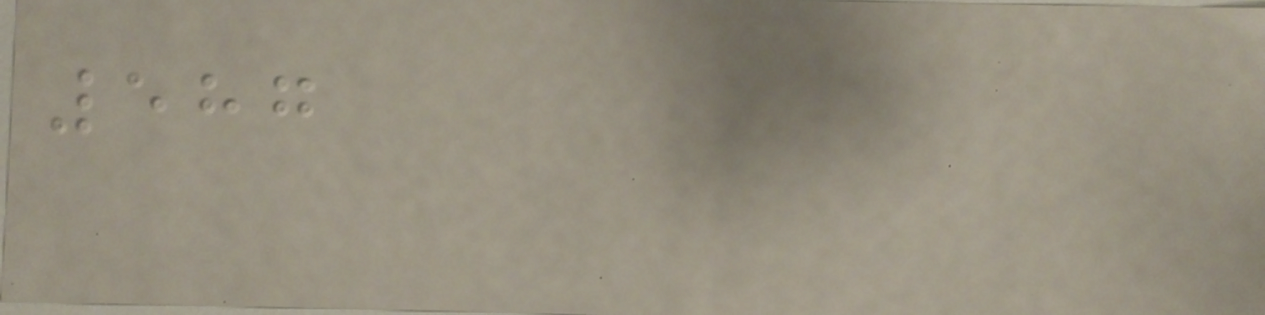587
